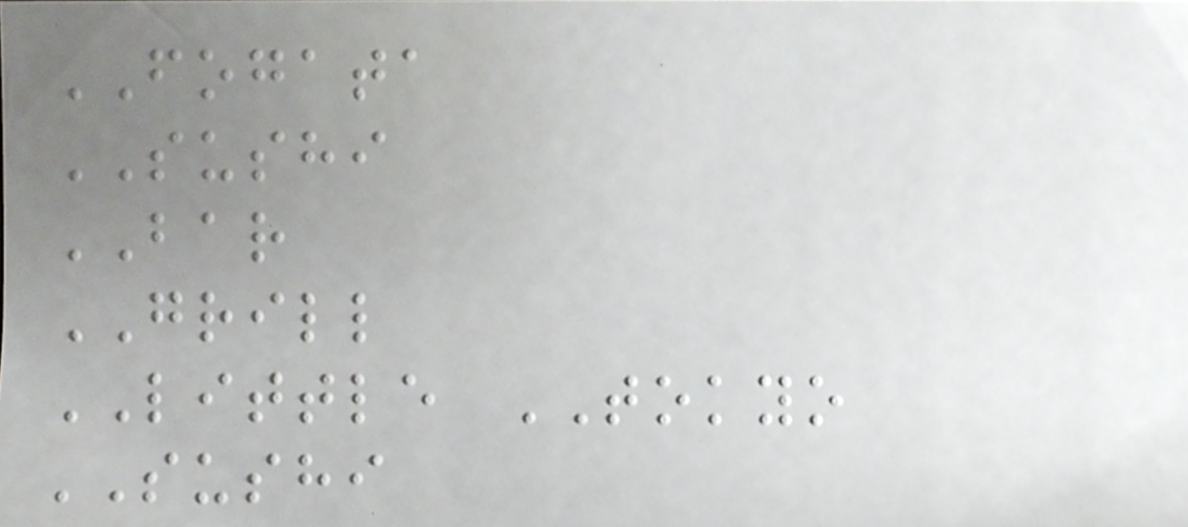FOGATA
SUSHI
BAR
GRILL
LITTLE TOKYO
SUSHI
